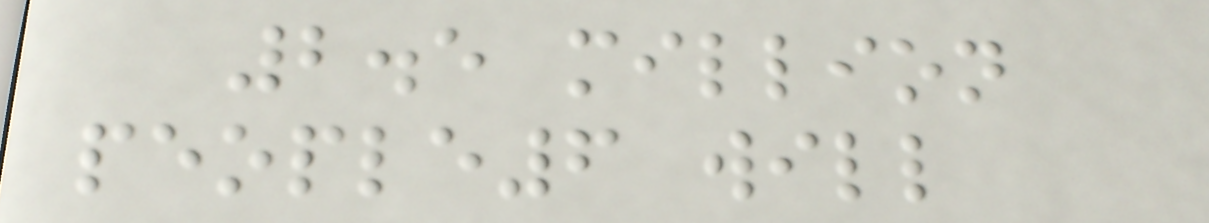2.5 million
people6 will
